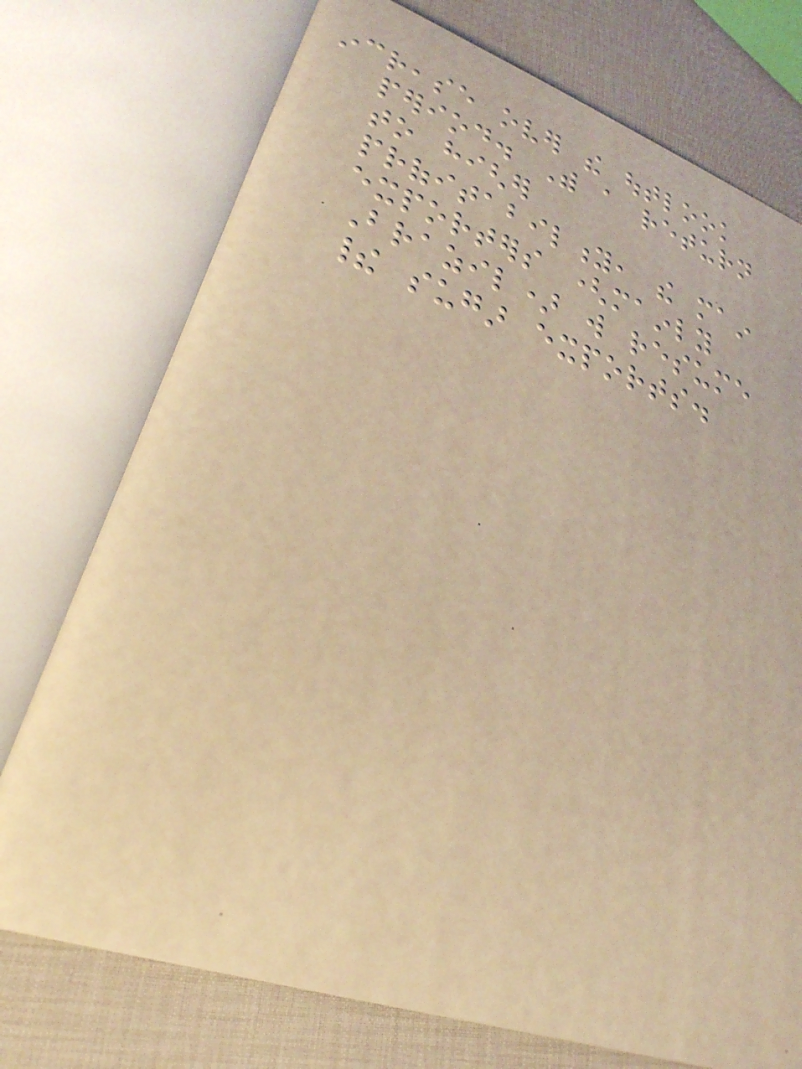increase over the outlook
period. With a return
to higher
profitability, the main
exporters (mainly
Brazil) will resume
their sugar exports.
